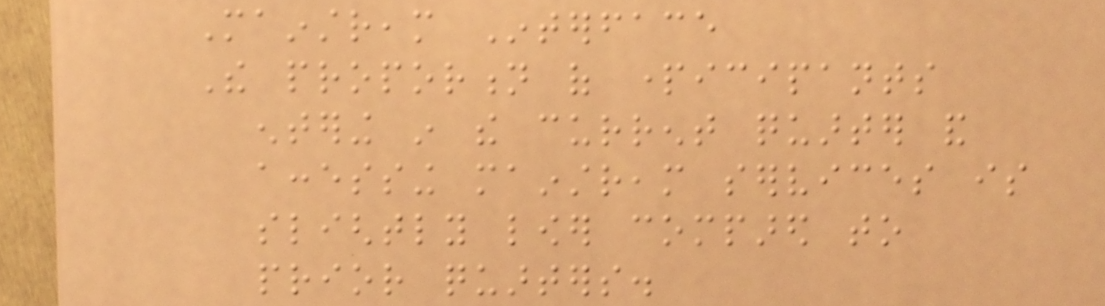Mainstream Interface
The proportion of participants
entering in the current quarter and
accessing mainstream services is
slightly lower compared to
prior quarters.
